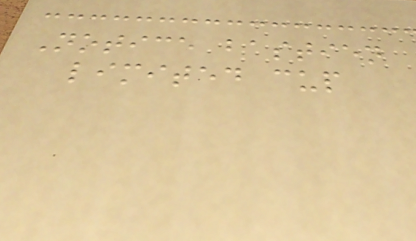Notice bastien
limited cup
